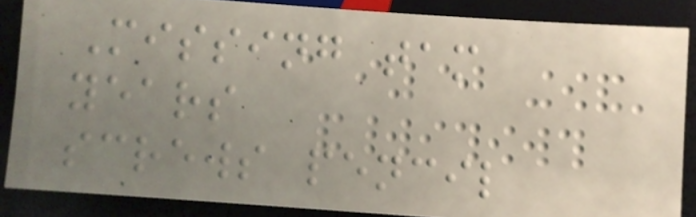Missing tam
years
screws pencil
